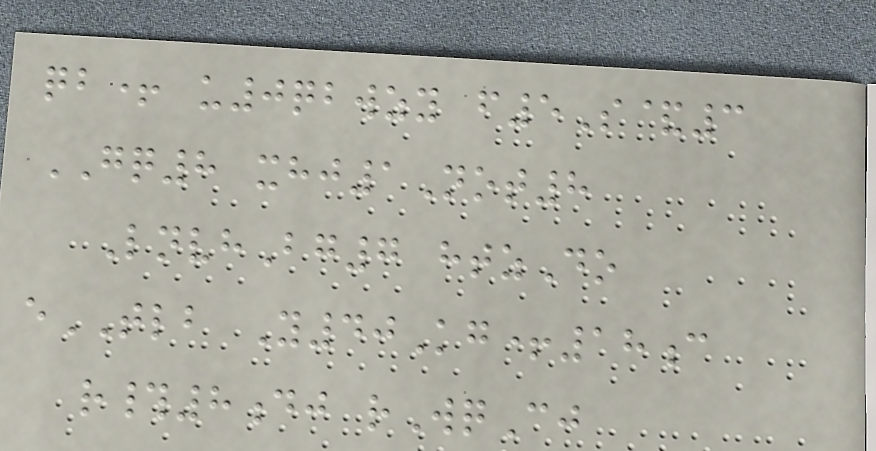qb+ u0qbwzy f5S&3
GQ8 xhj1Not8
LnvhBg7 htzDo
eTLB Y40Kg+18c
r#8dj rWqCj
